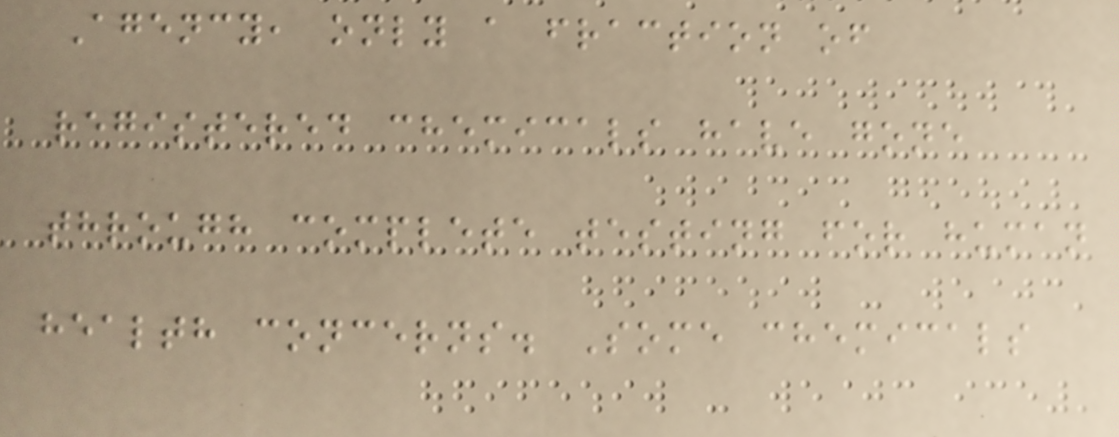Agency, only a fraction of
registered chemicals have gone
through complete testing for human
health concerns. Some chemicals
